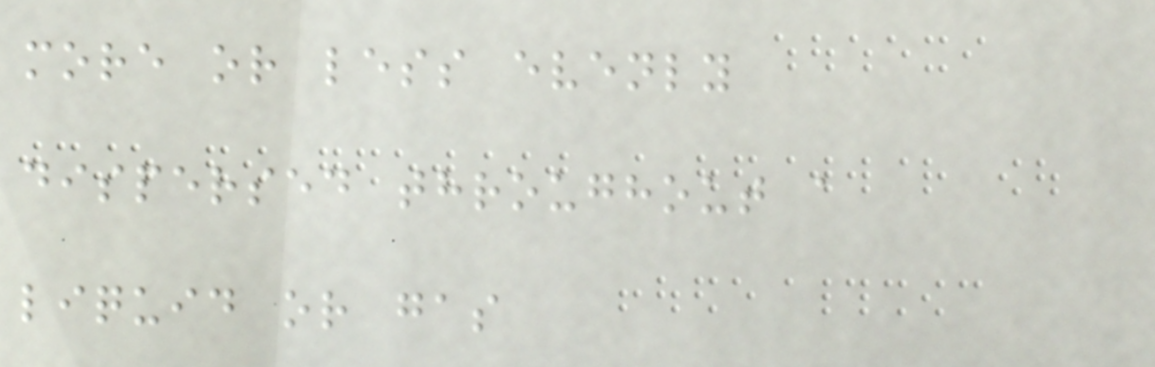more or less evenly
dispersed throughout a
liquid or gas
